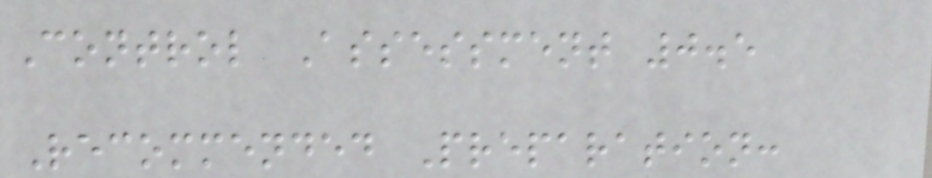Control Assessment 0.5
Recommended Preparation:
